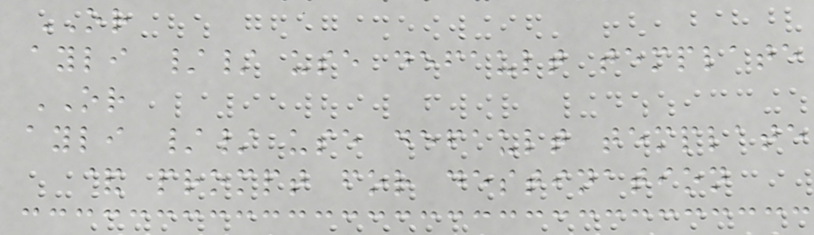OR
ayli // use default template
OR
ayli // use default template
& prompt for destination
